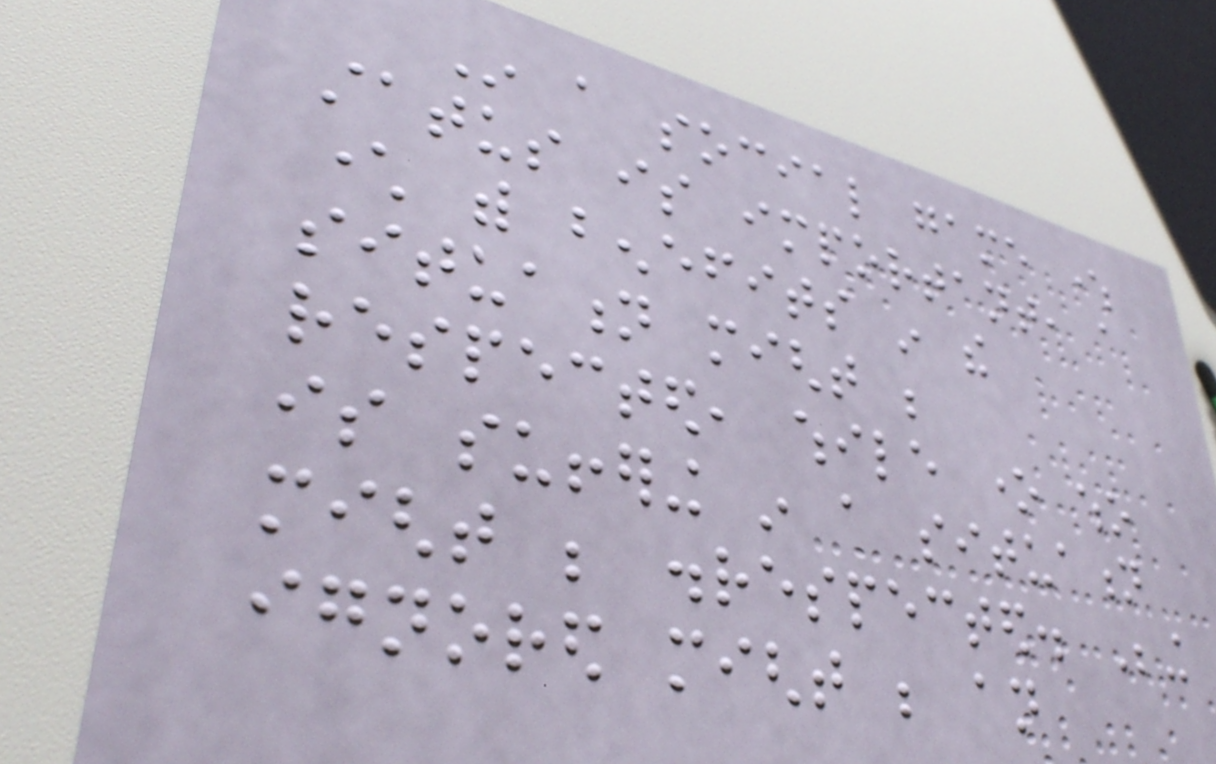In a social game where
status is important, a
character with benefits in the
situation might be
respected, while one who
is suffering in a situation
might be disrespected. Being
ignored might be an
